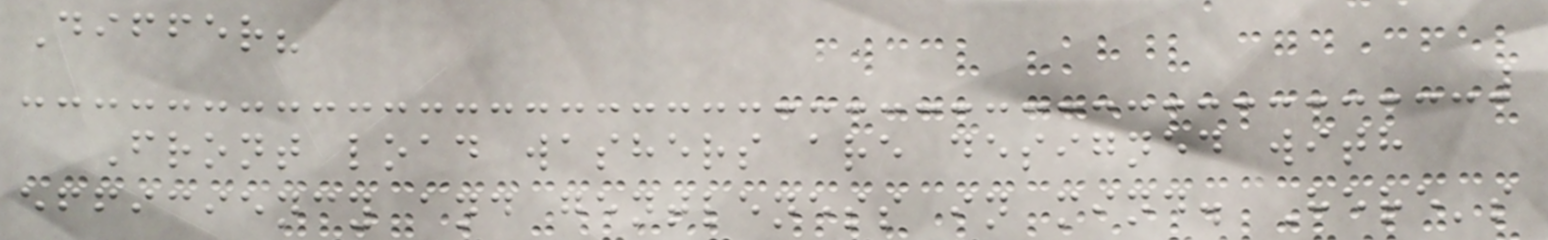Differ?
Front load washers are designed with
efficiency and gentleness in mind. Here's
